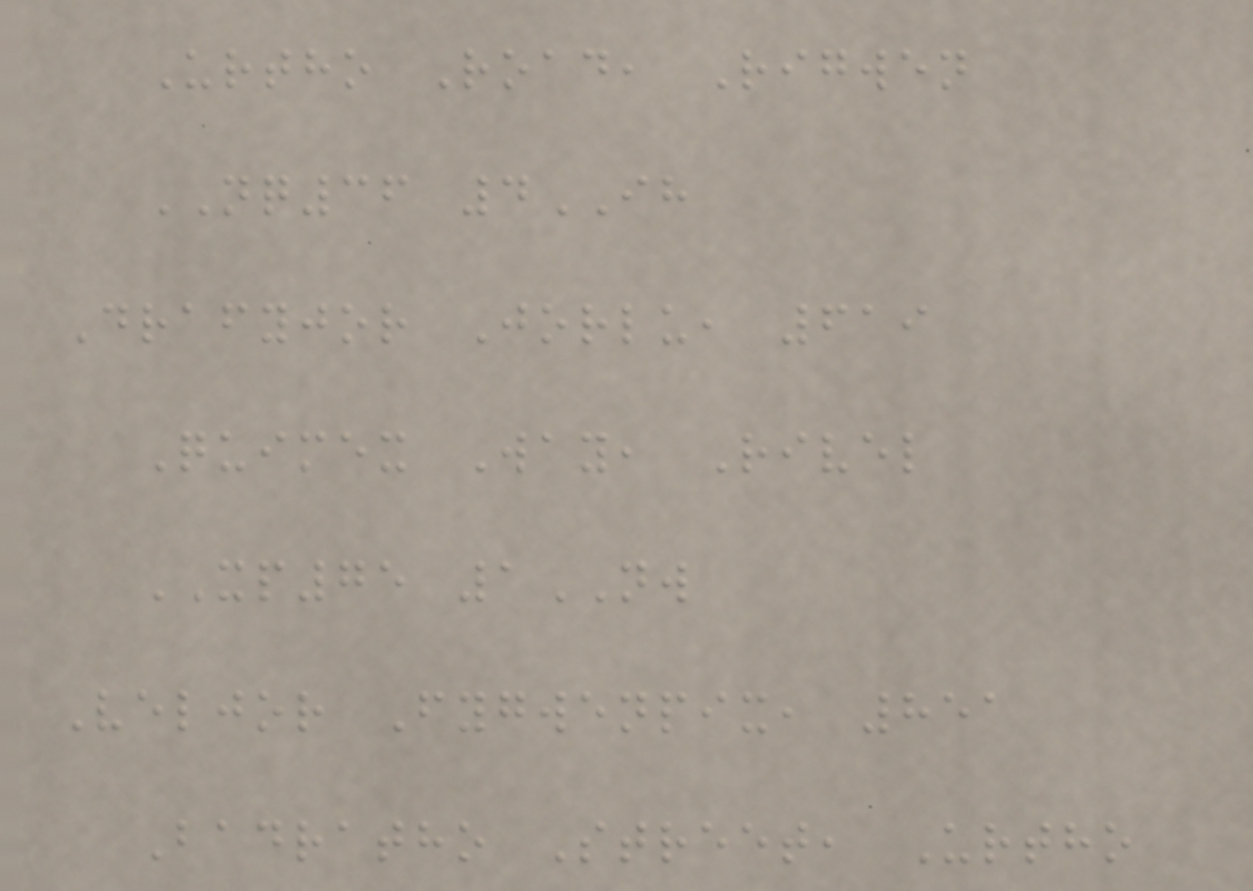Urtho Road, Rigwen
NQ36 4IH
Drafyjor Jorlu, 619
Quimex Way, Rivel
XP75 1NW
Veljor Fygwenpix, 851
Badratho Street, Urtho
